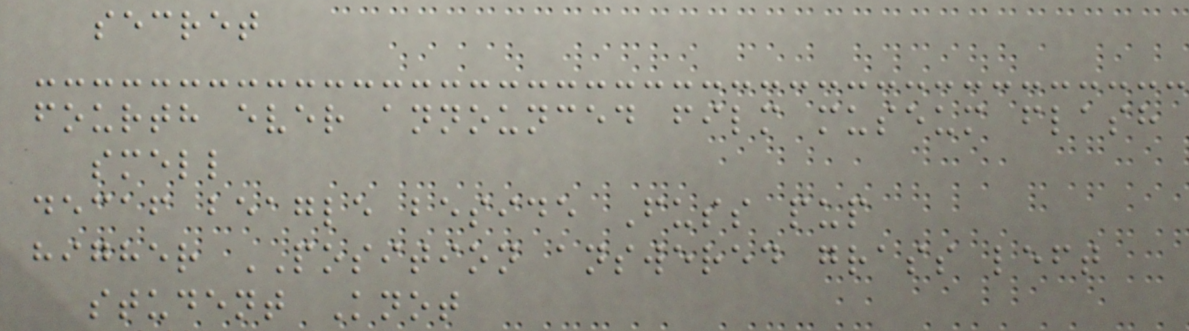secret
fourth ever announced film museum flash
smell
decaf beagle beside Fuss pup
higher POSITION answered grass left
student Knot
